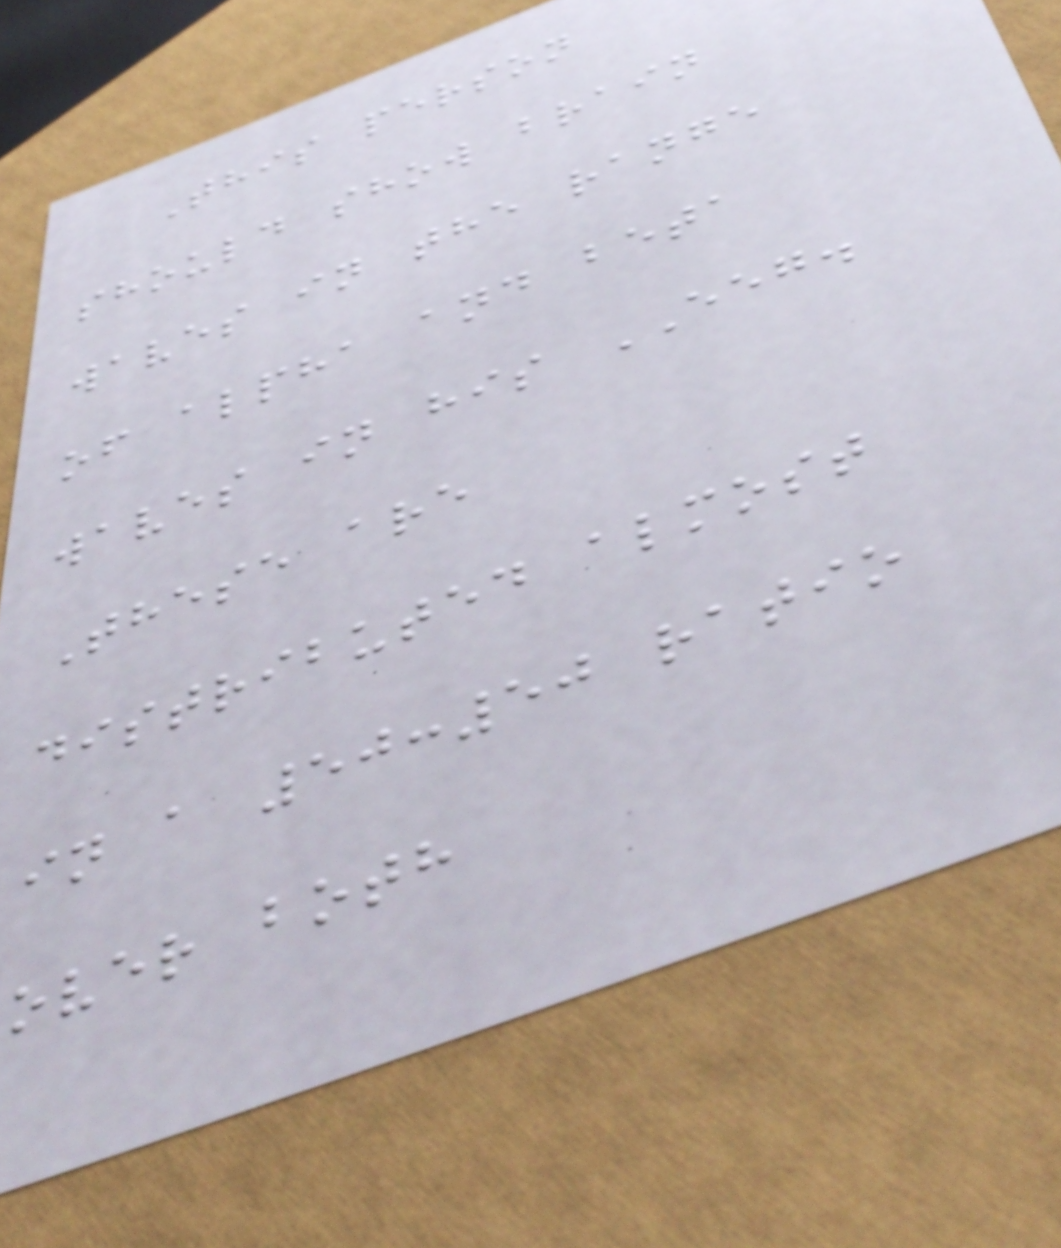This person
should show brain
waves in the range
of alpha and beta
waves in his EEG.
These are
distributed almost
in a 50:50 ratio
over both
